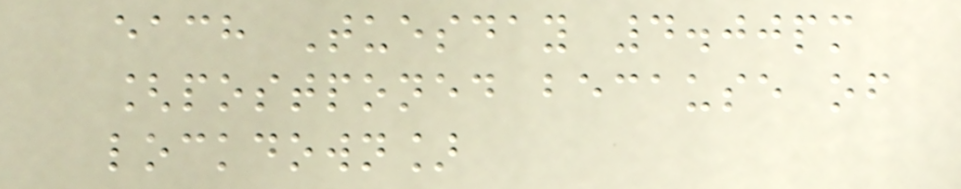each Tuesday 4.00pm
[postponed because of
lockdown]
